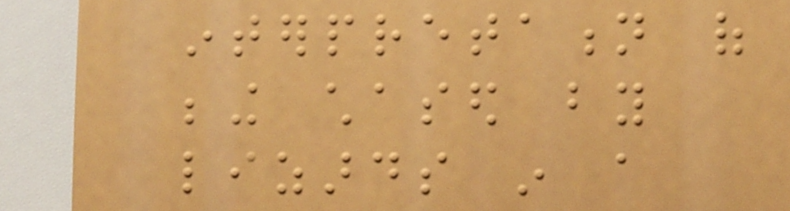interpretation of
being chased by
lizards in a
